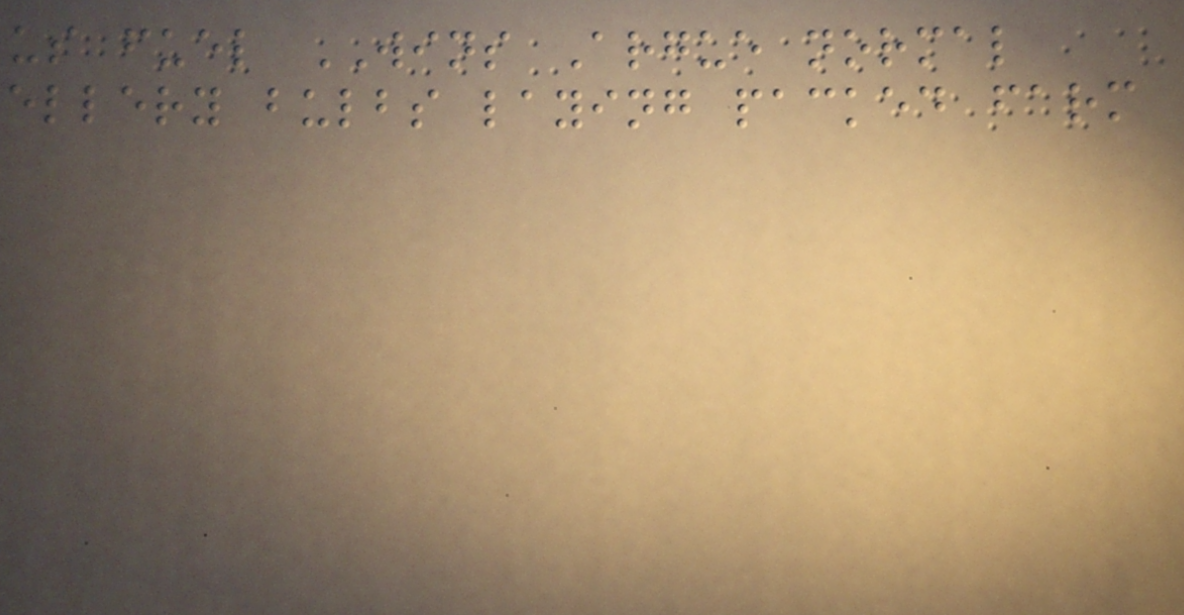us fuel WINS Argue normal
ellery bulbs laying packed farm
